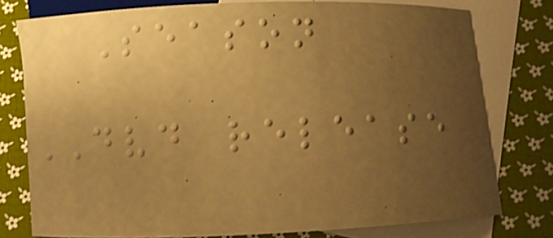Season
DVD release
